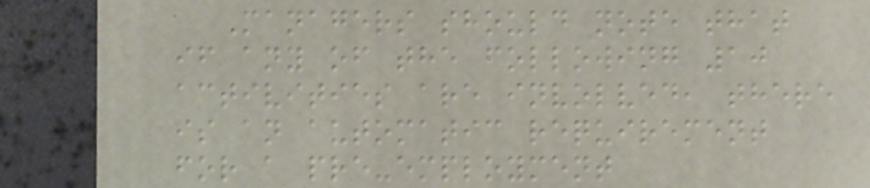Managers should note that
if any of the following 10
activities are involved, there
is an automatic requirement
for a pre-employment
